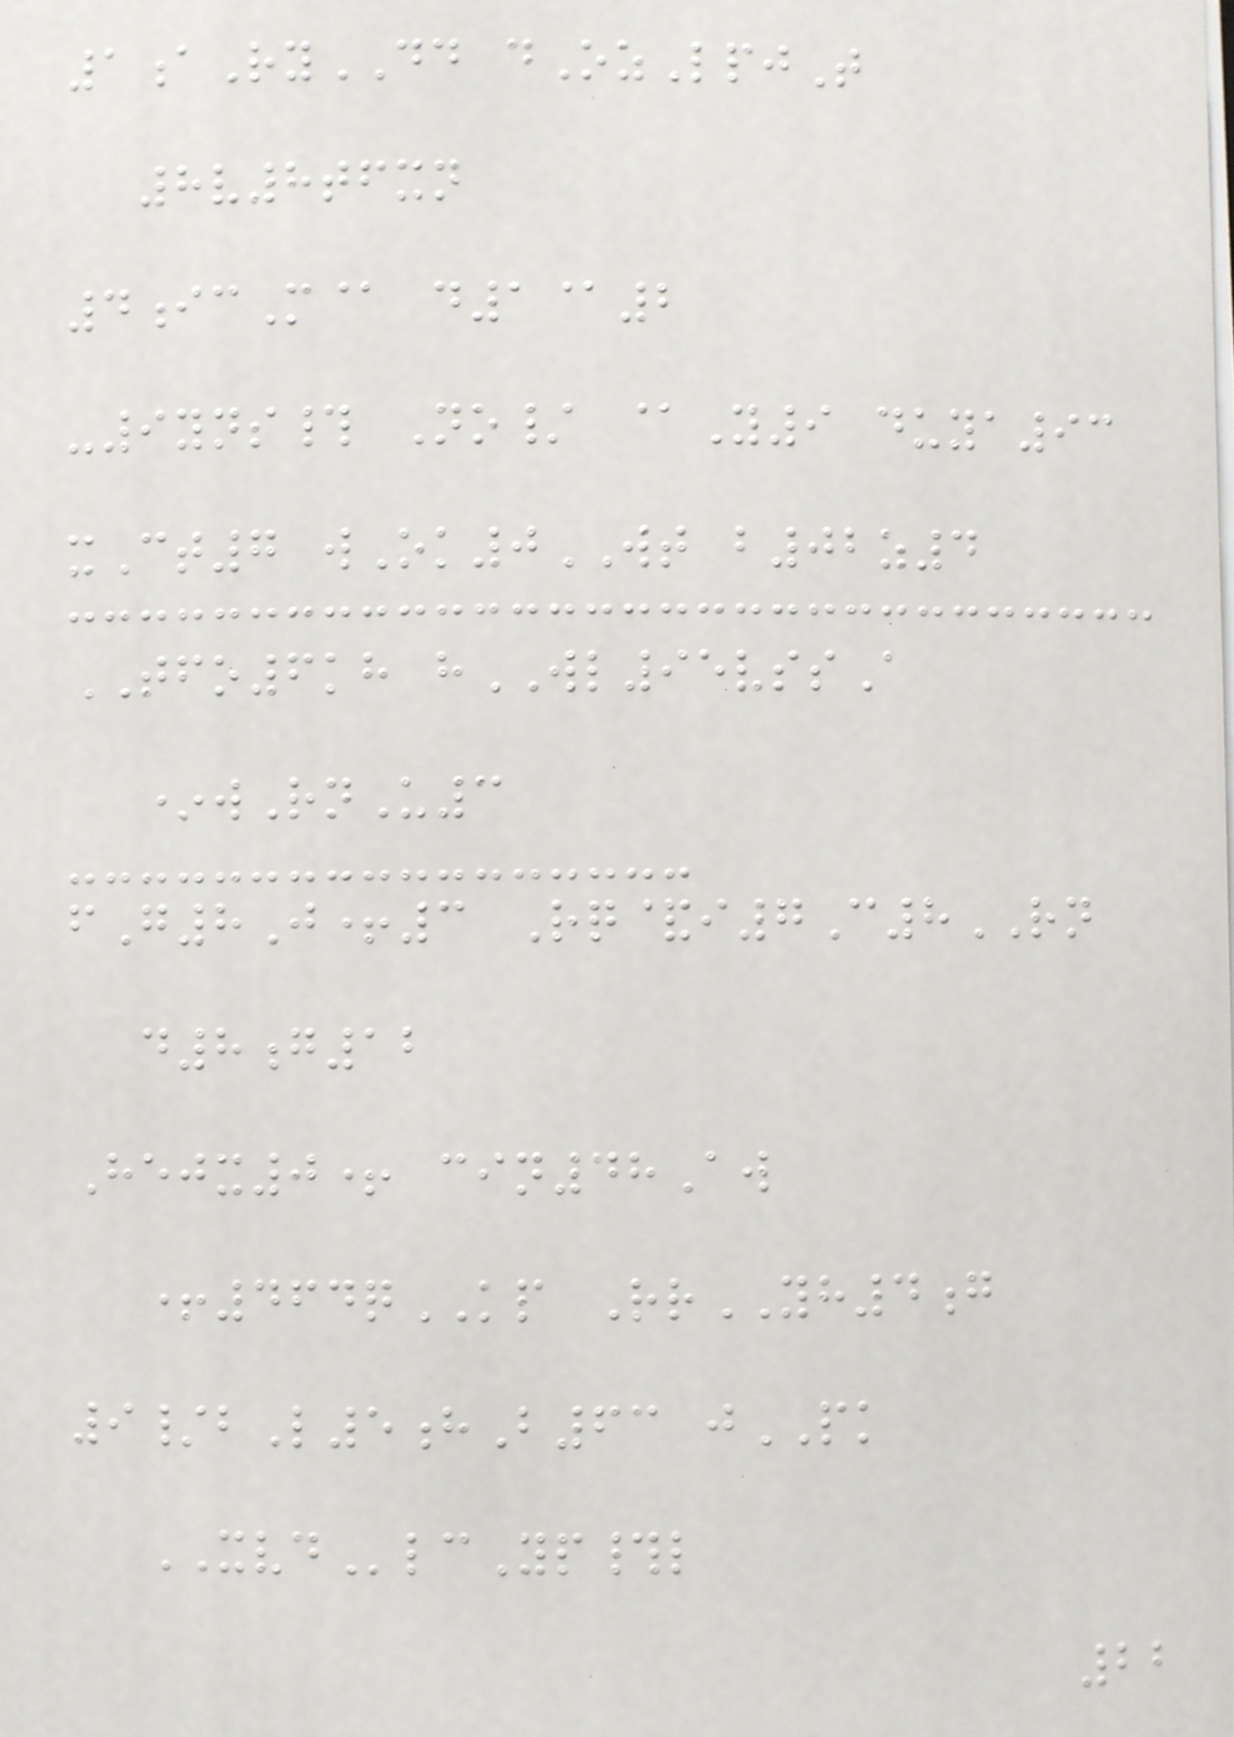1aRyDD dOzLpjT
8v8tfxn
4icM@ d1@2
-9yns# No/ @Y9 duya93
xCt7 wOk0WT b02z4
TFO6kh hWL95vssA
*wRnU3
fG8J+3 Rq&i7C8RN
d8g12
Hejx0+ cin48Aw
+464qKP RrYH4g
9/bL5hB63 jPK
XVDlcYp#l
22
